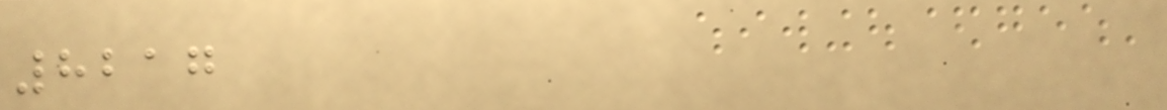8217
